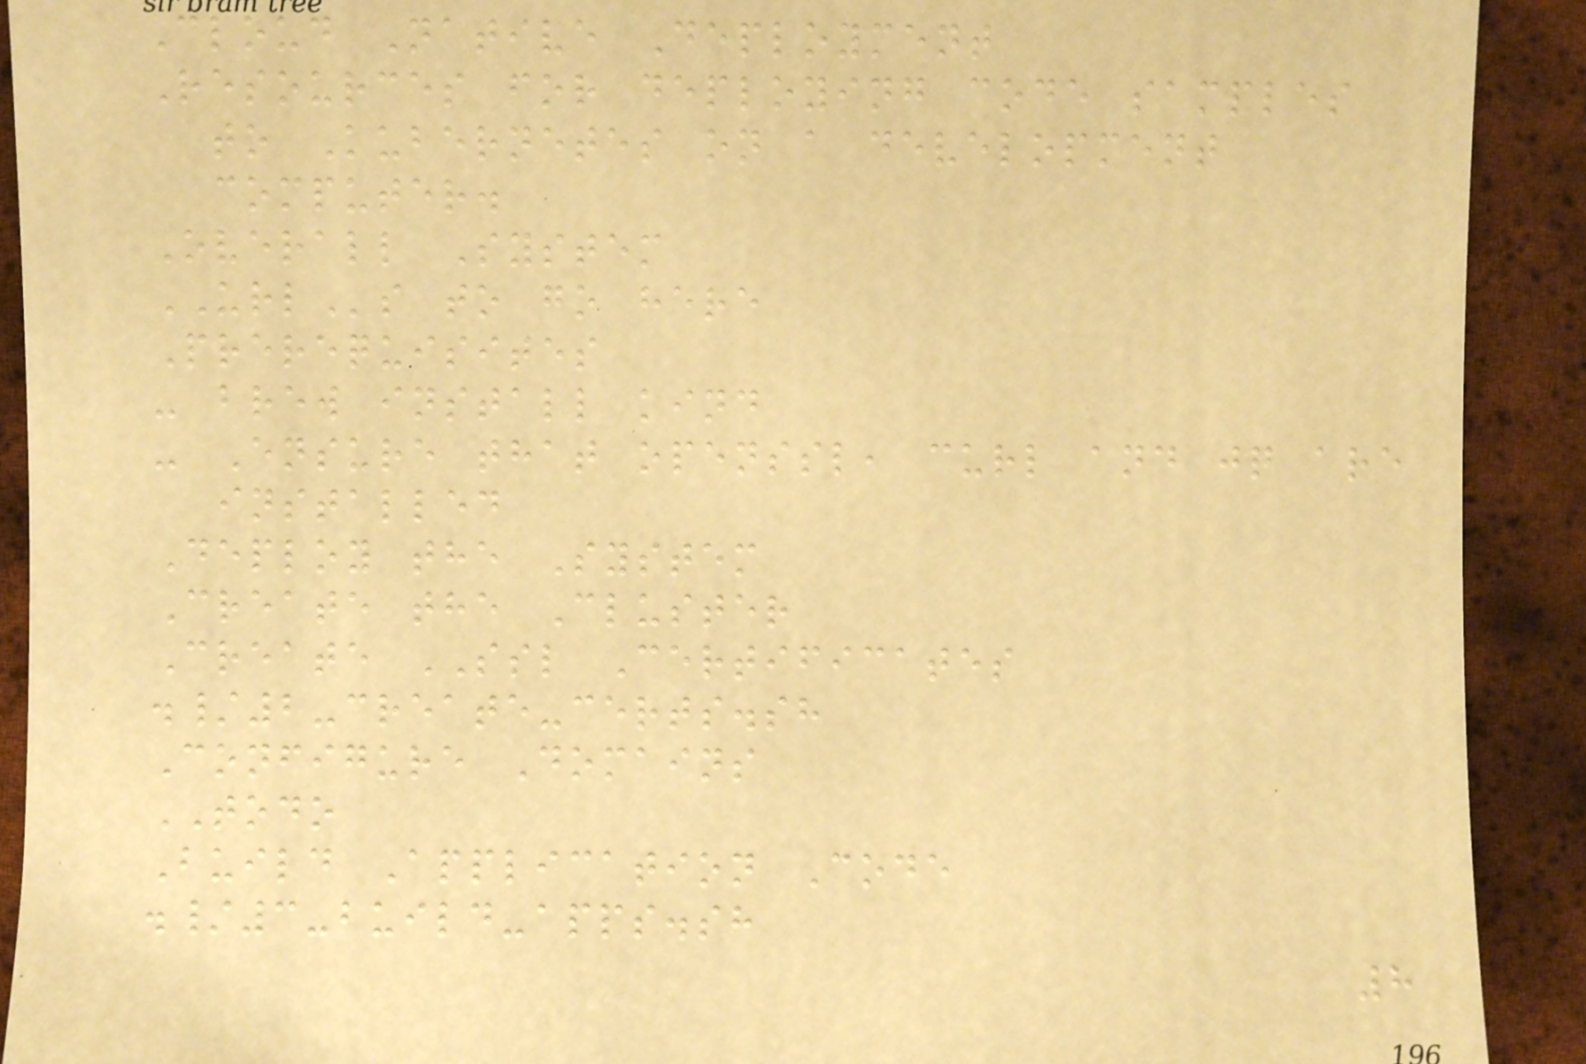Cloud Native Deployment
Resources for deploying code samples
to Kubernetes on a development
computer.
Overall System
URLs to go here
Prerequisites
- brew install kind
- Ensure that openssl, curl and jq are
installed
Deploy the System
Create the Cluster
Create SSL Certificates
./2-create-certs.sh
Configure Domains
TODO
Build Application Code
./3-build-apps.sh
8
